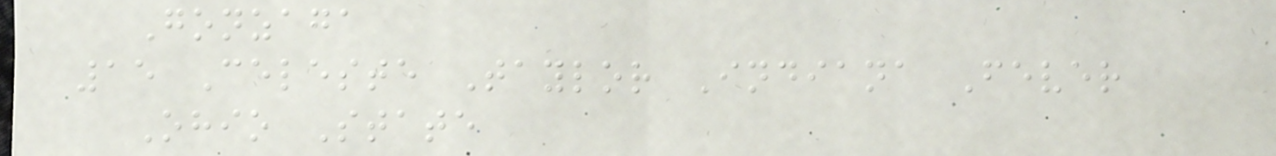Gonzaga
15 Celeste Taylor Indiana Fever
Ohio State
